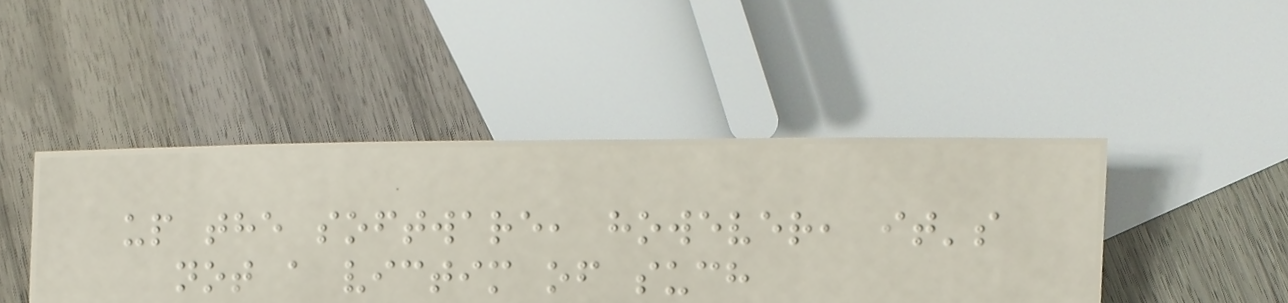up the software, however, it's
not a victim of such
